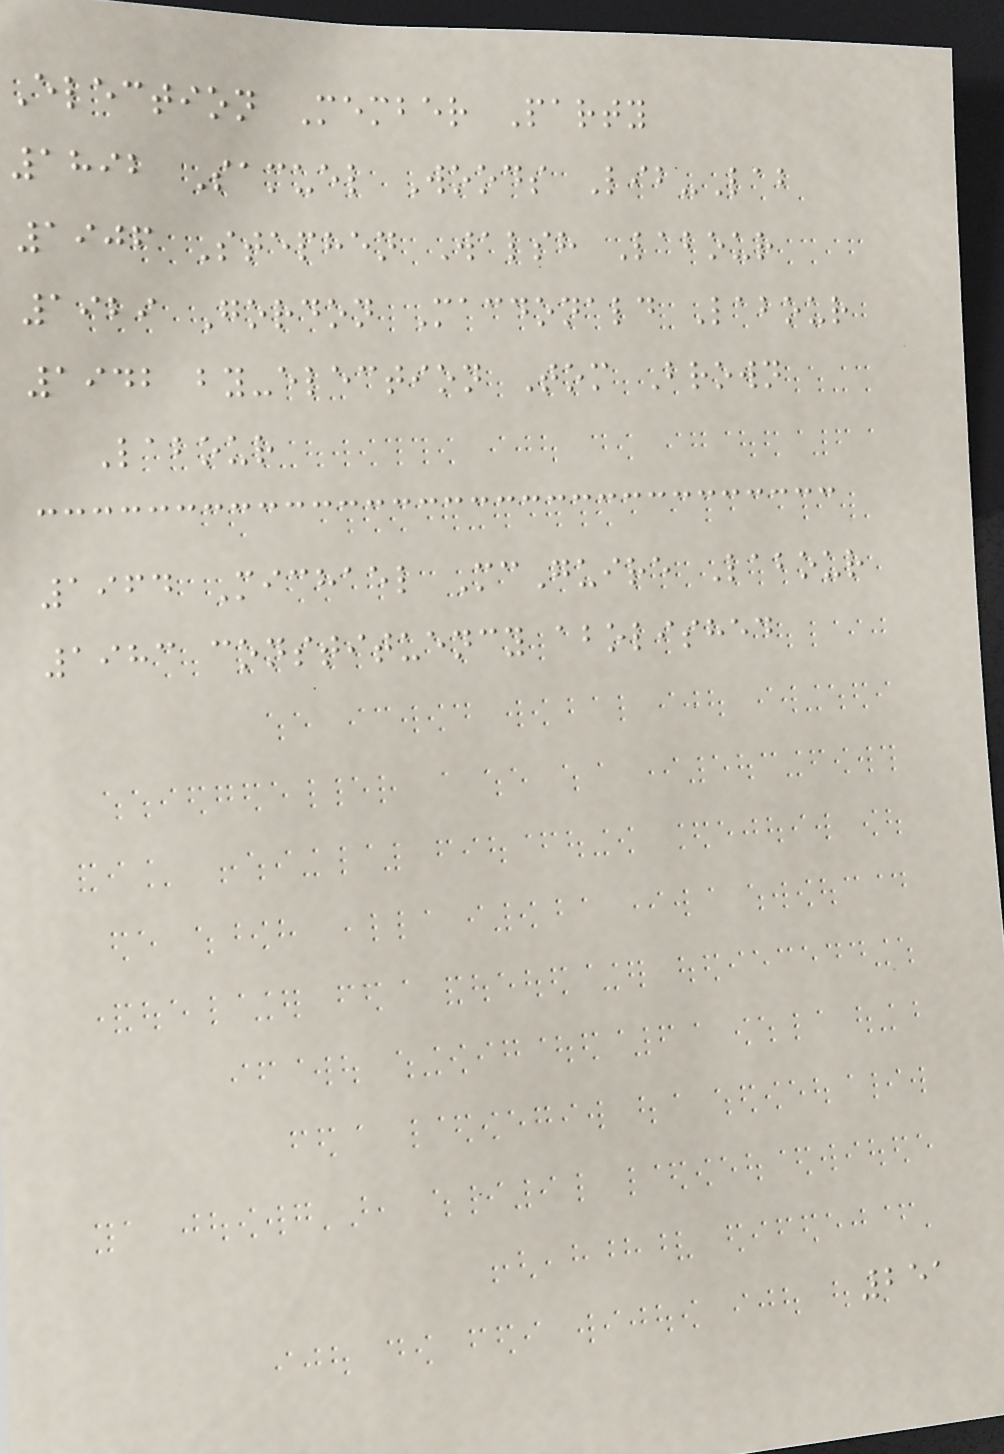Election Member Party
1892 Samuel Woods Lib-Lab
1906 Stephen Walsh Labour
1929 Gordon Macdonald Labour
1942 by-election Tom Brown
Labour
1964 Michael McGuire Labour
1983 constituency abolished
251
